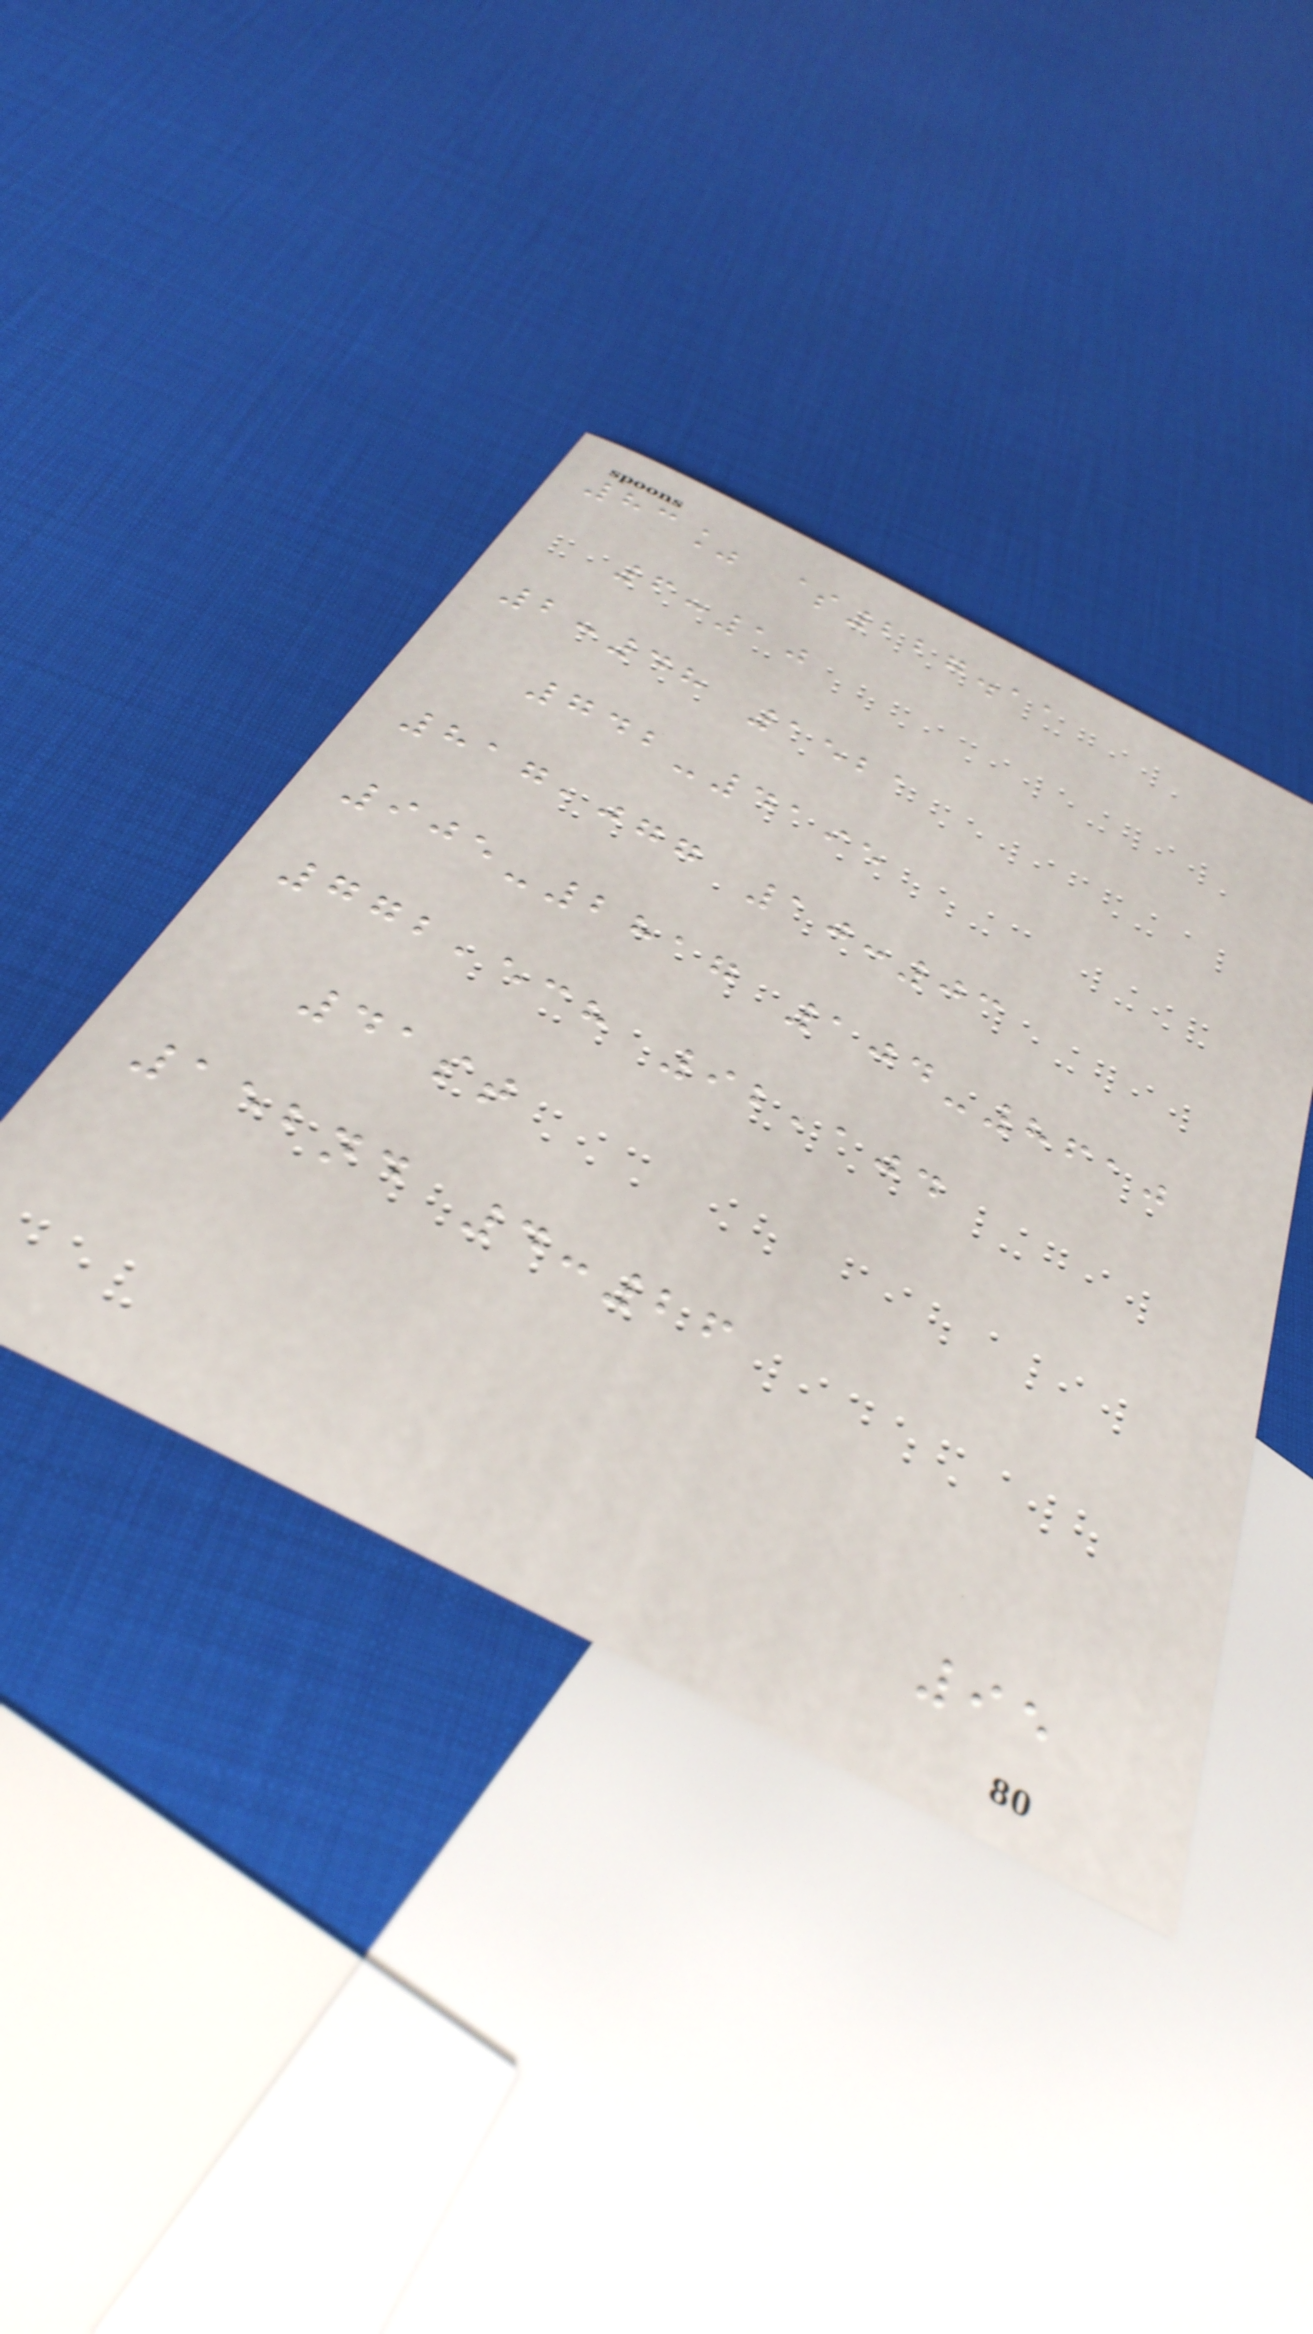83% $227.11
6:10
2:48 1521
742-4195
817,077 10:03
905-2817 104-8610
772,538 92,104
41st
152nd 4:26
95
